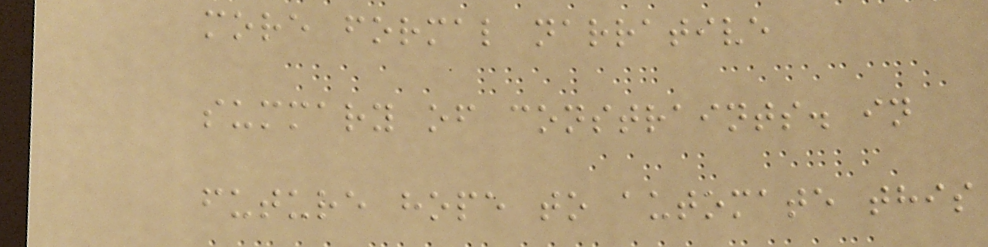more formal narrative
summary of constraints. in
future hope to automate this
